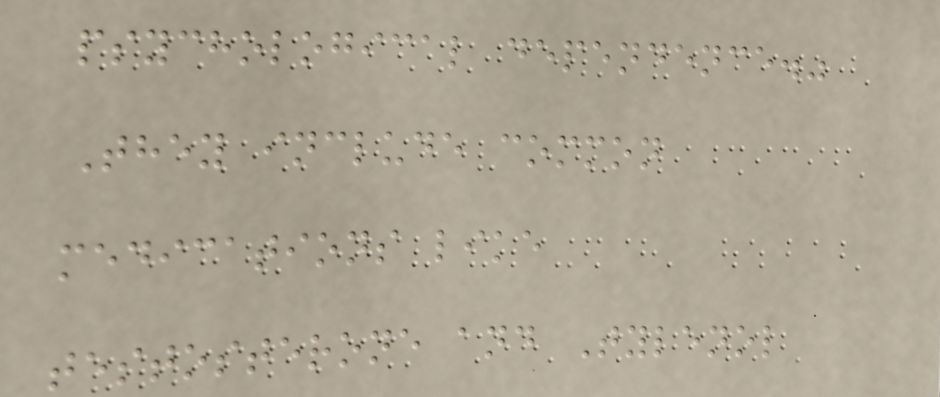psychological dependence."
They include common
medications like
testosterone and Tylenol
